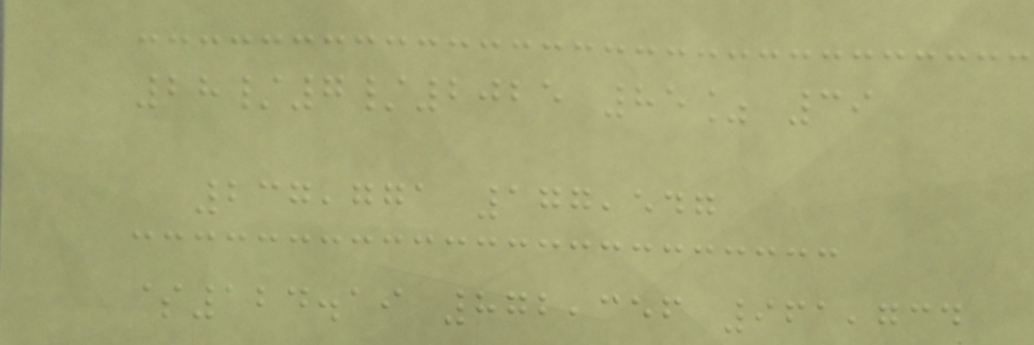28/7/2025 85% 39
237,771 177,547
$124.19 872,356 961,734
